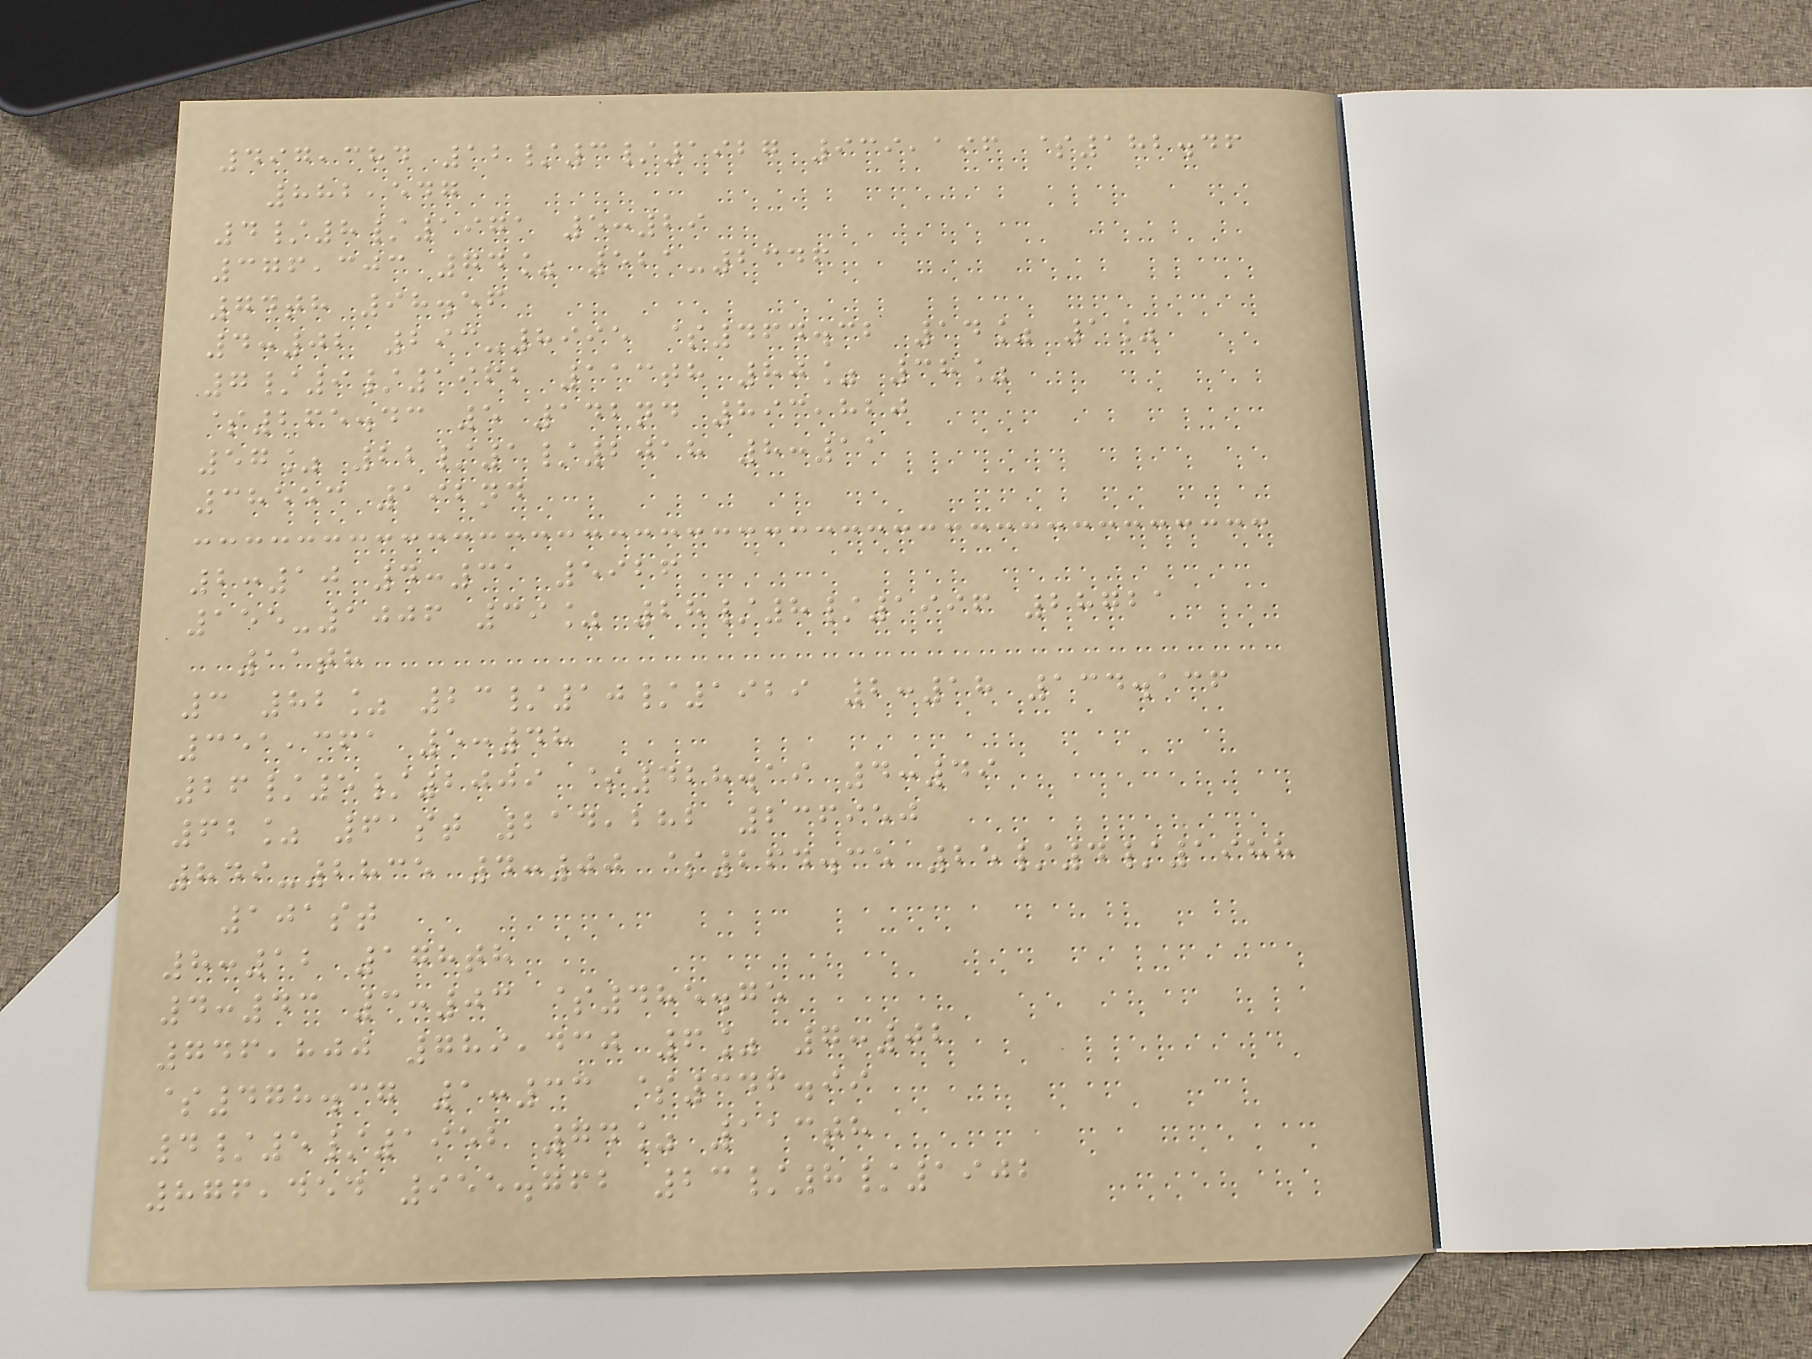497,384 12/3/1927 939,196 $182.46
882,547
4/8/1971 5:29
376,303 74% 521-2346
74th 98.56
4:02 293-8995 $464.32 14% 1%
7/9/1962 113th 80% 38%
$265.43 5 142nd 893,820
57% 22/1/2018 8:11
38553 192nd
2:10 4:31 5926
155-1006 39% 28/8/1996 28721
11th
3 82% 23/10/1929 2:18 134.136
351,361 5:48
26/5/2009 $428.19 4:49
62% 61st 214,282 236950
849-2835 4:00 $264.35 25/4/1988
101st
8:12 178th
4:43 3:03 $485.75
746,800 789,430 6% 7:02
$478.37 1:33 $346.99
4/5/1952 74% 113th
876,454 955.762 23/8/1902
